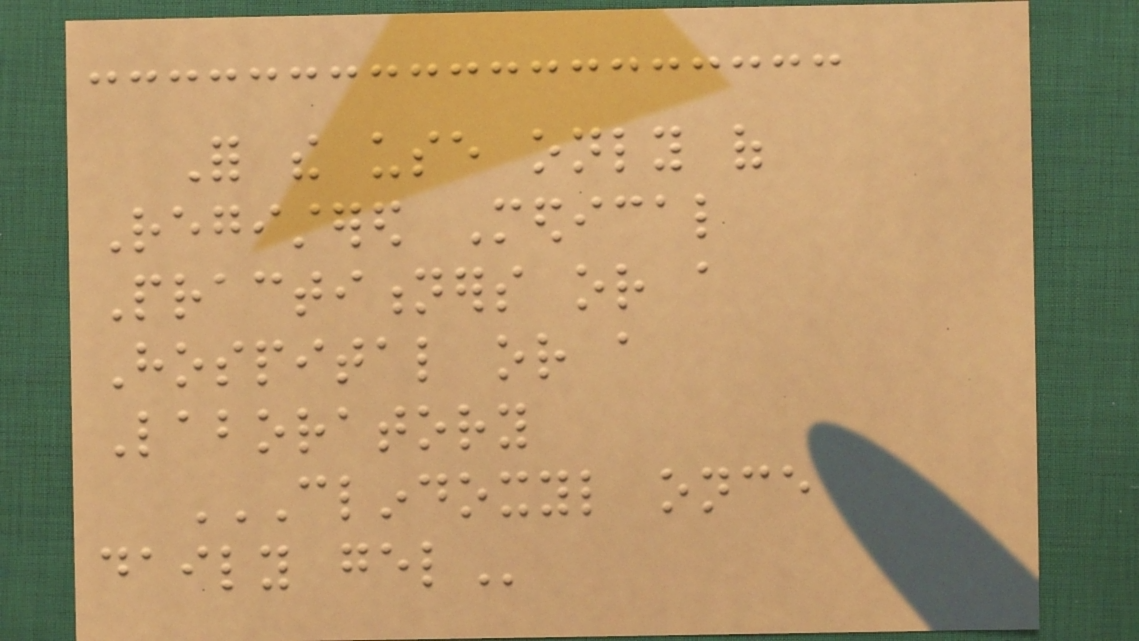For the use only of
Registered Medical
Practitioners or a
Hospital or a
Laboratory
CLINDOXYL ONCE
DAILY GEL
